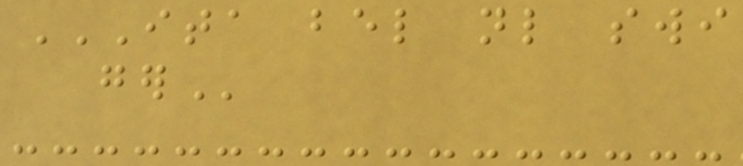ITA BEL NL SWI
GER
